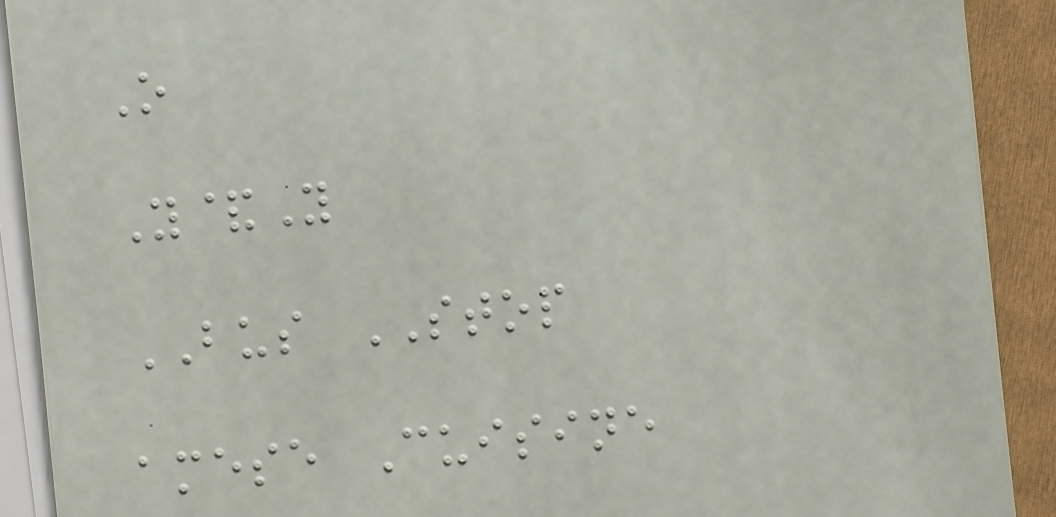O
Y&Y
BUS STOP
amese Cuisine
